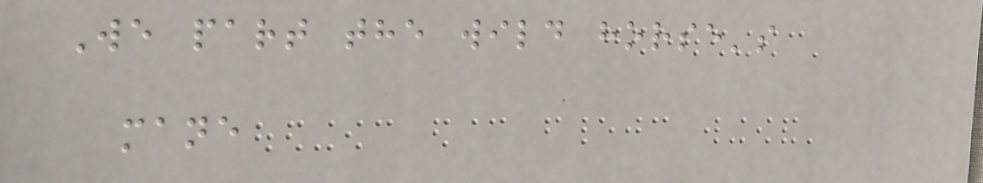We part the wild horse's
mane
